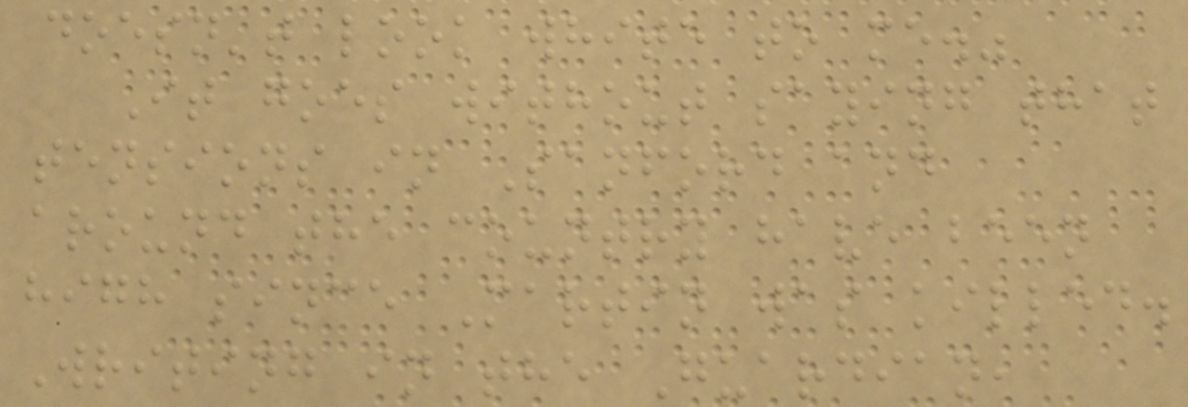doesn't look white to me."
It goes without saying that
tensions in Sanford and
around the country have been
high since Martin was killed.
Writing in the Guardian,
